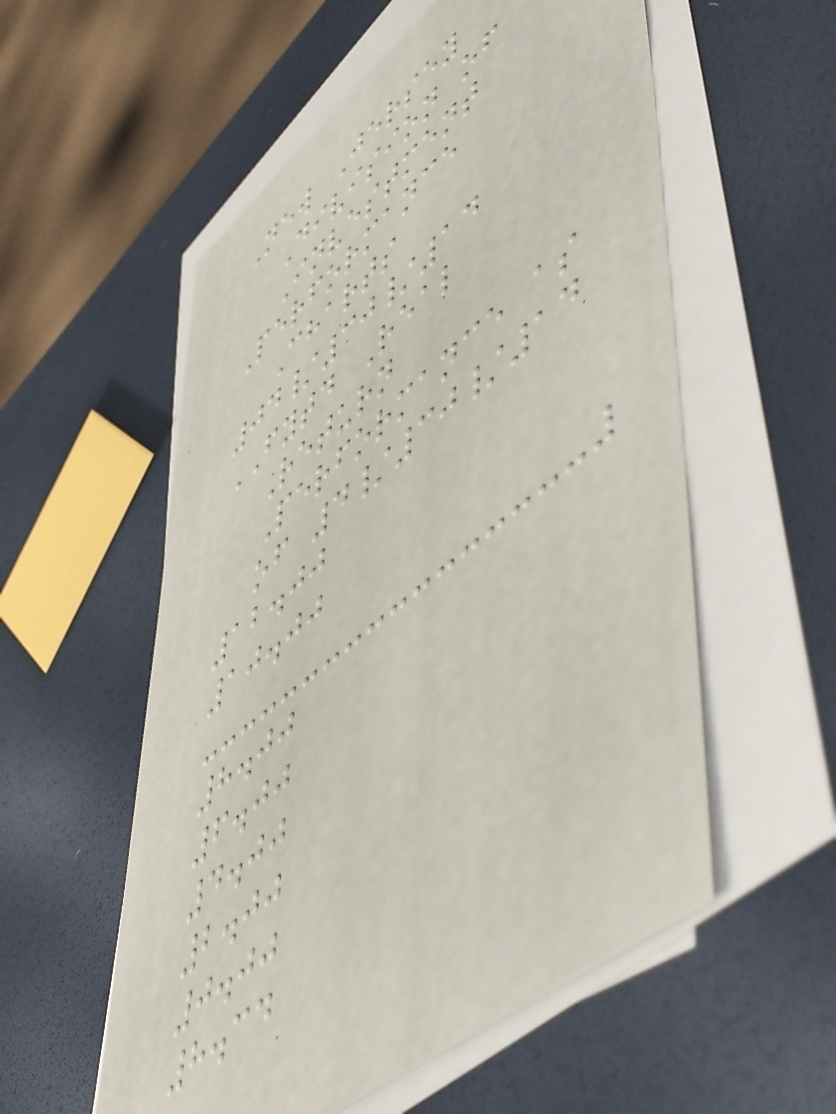New Jersey
Division of
Investment
Performance
Charts
04/30/14
FYTD Real
Return
Performance as
of 4/30/14
12.00
10.00
8.00
6.00
4.00
2.00
0.00
8.34
